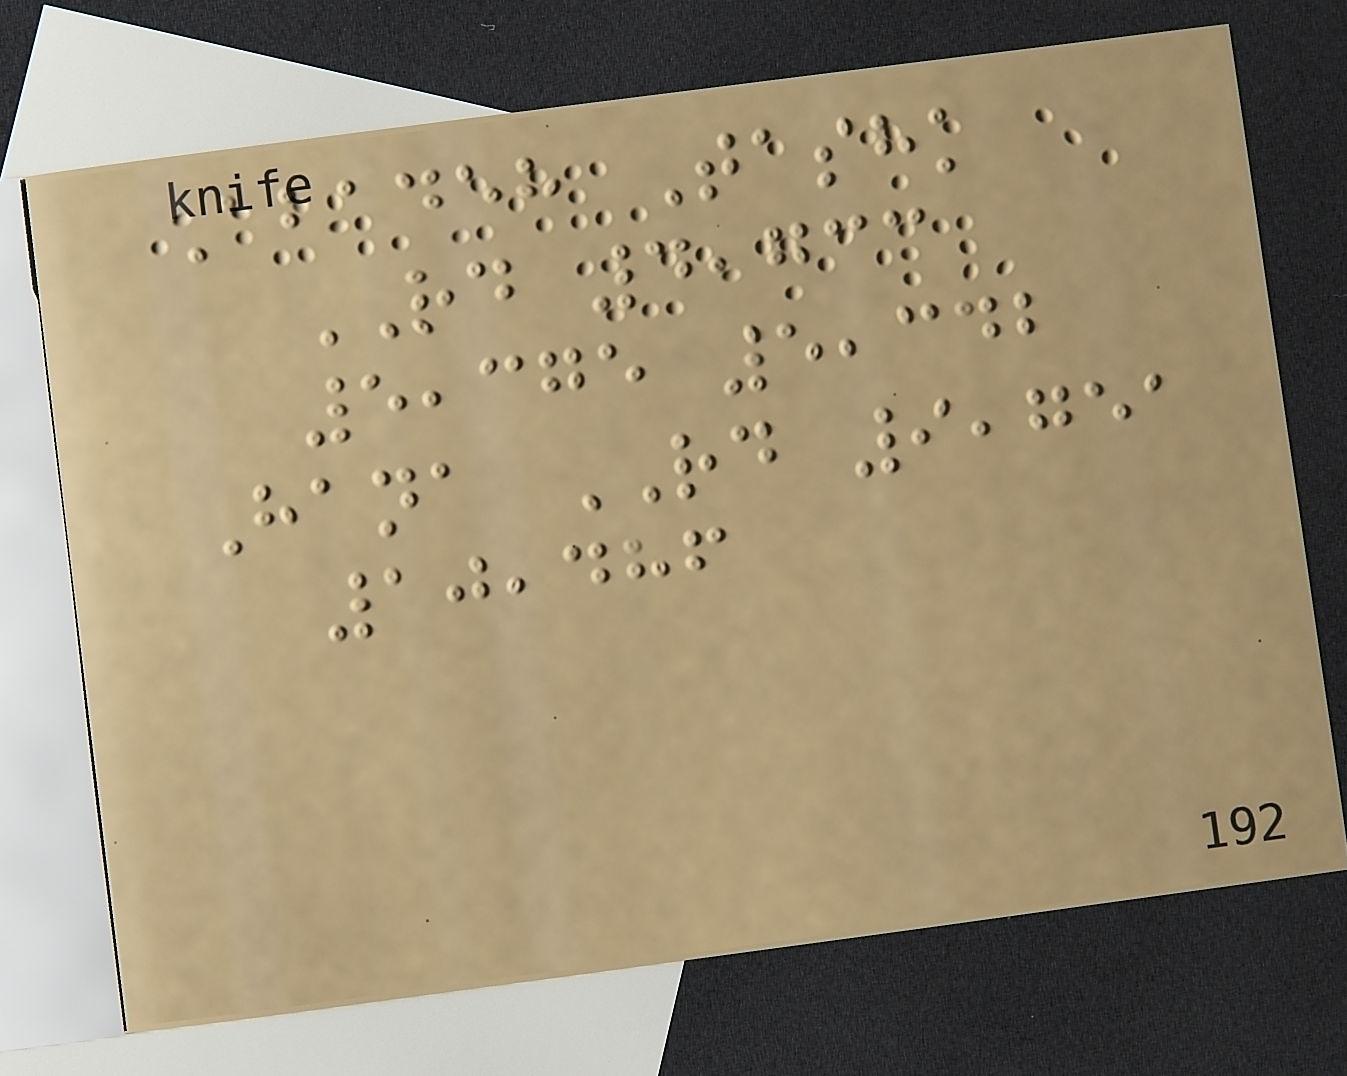Abadeh Tashk
RD 4,733
5,375 5,342
Hana RD 9,751
10,486
